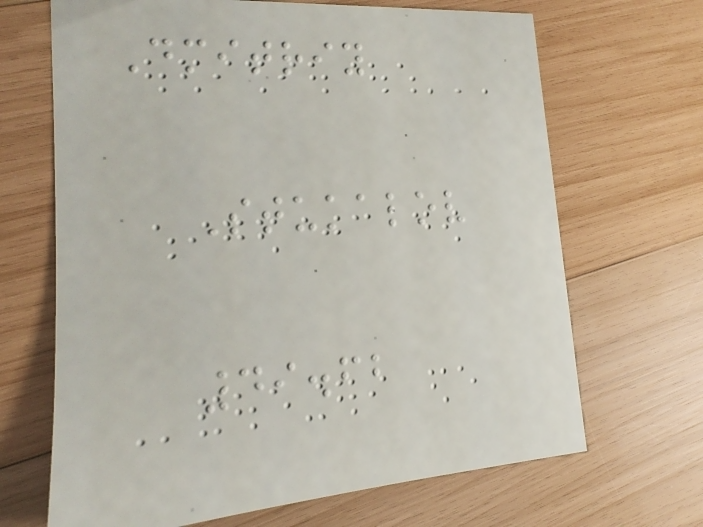Dmitriy
Stukalov
49.62
